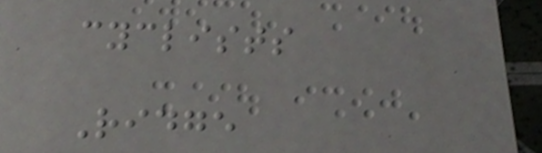cyclists
Ridge
